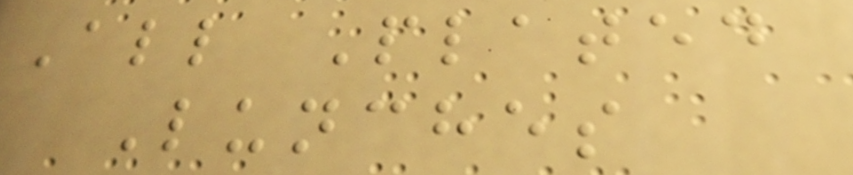All Plated
Lunches
